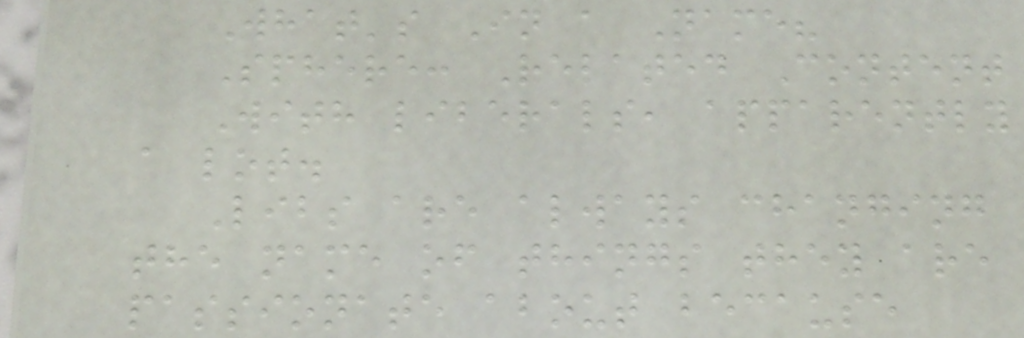What's In a Name?
Sphere: Related Content
With liberals, apparently
a lot.
Libs are always changing
the name of things they are
passionate about because
